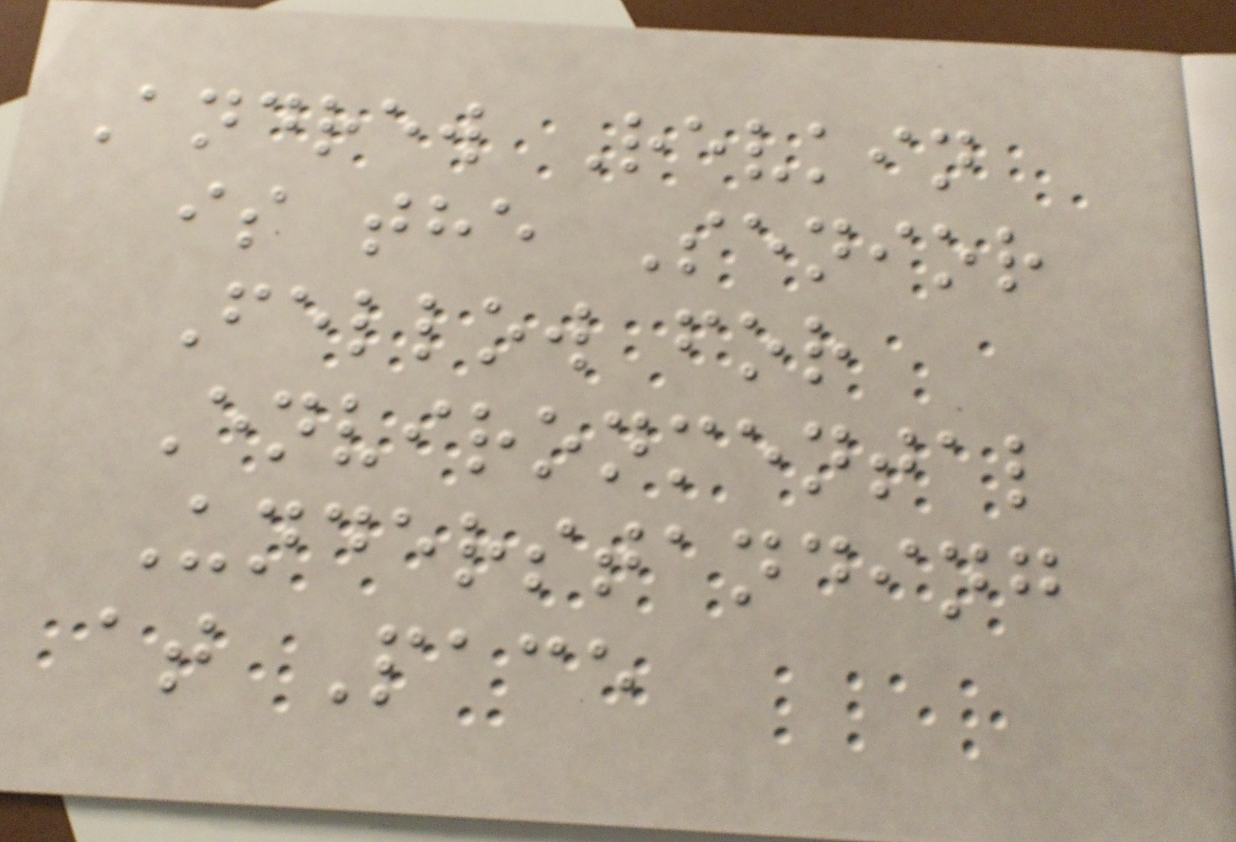Andrew Revkin
is the Senior
Fellow for
Environmental
Understanding
at Pace
